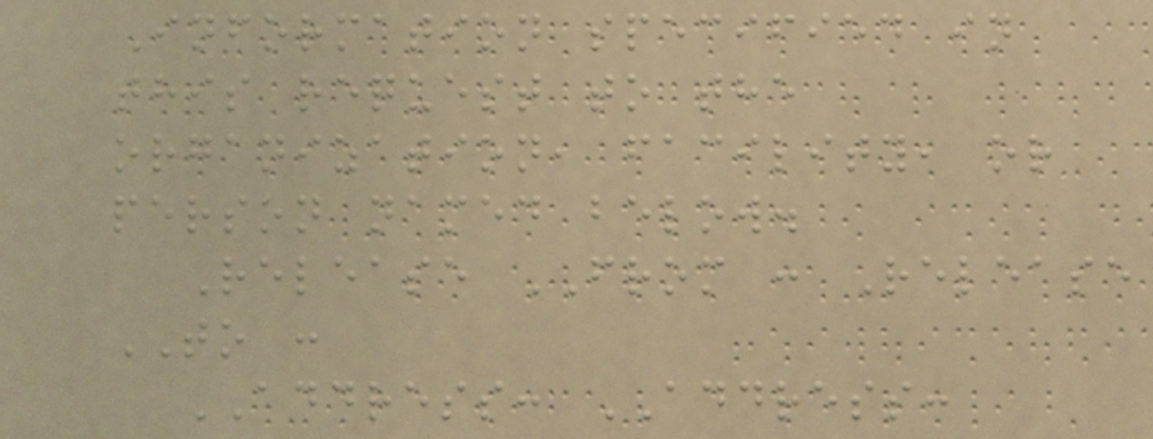Information specified in
this request to the
organization, facility, or
person named below.
Release FROM : Release
TO :
ADDRESS: ADDRESS:
